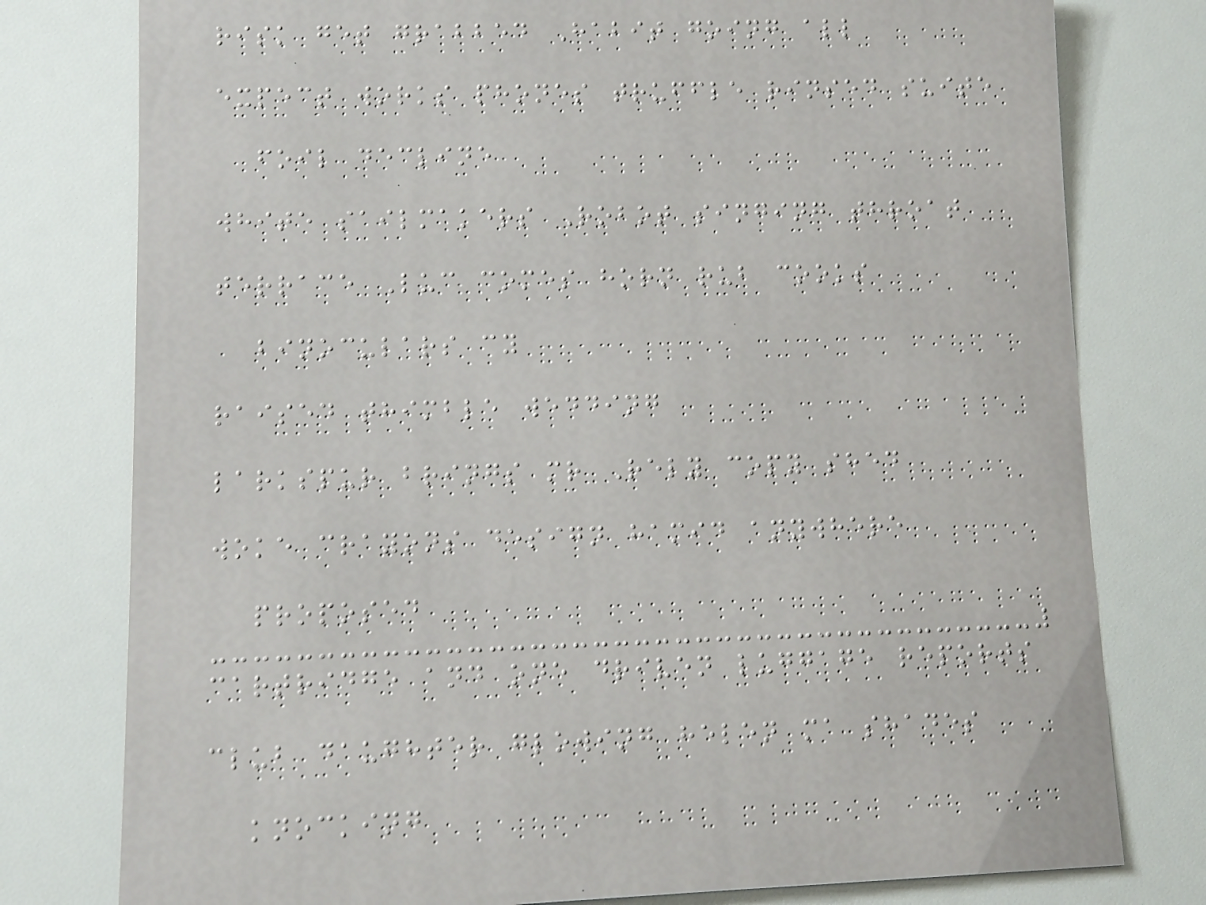risk get grabbed Habit going all
expect works phones truffle rinsed suite
foil decline
white sailmakers Robot singing throat
terrace Luc comes horn rub cooks
binoculars cy
raised thimble wedding
larkspur brings mr Rely copy shed
woke crayons design hamid anywhere
proposed
cartridge and one driven luggage reports
club daughter glowing helen ma shades
knocking
